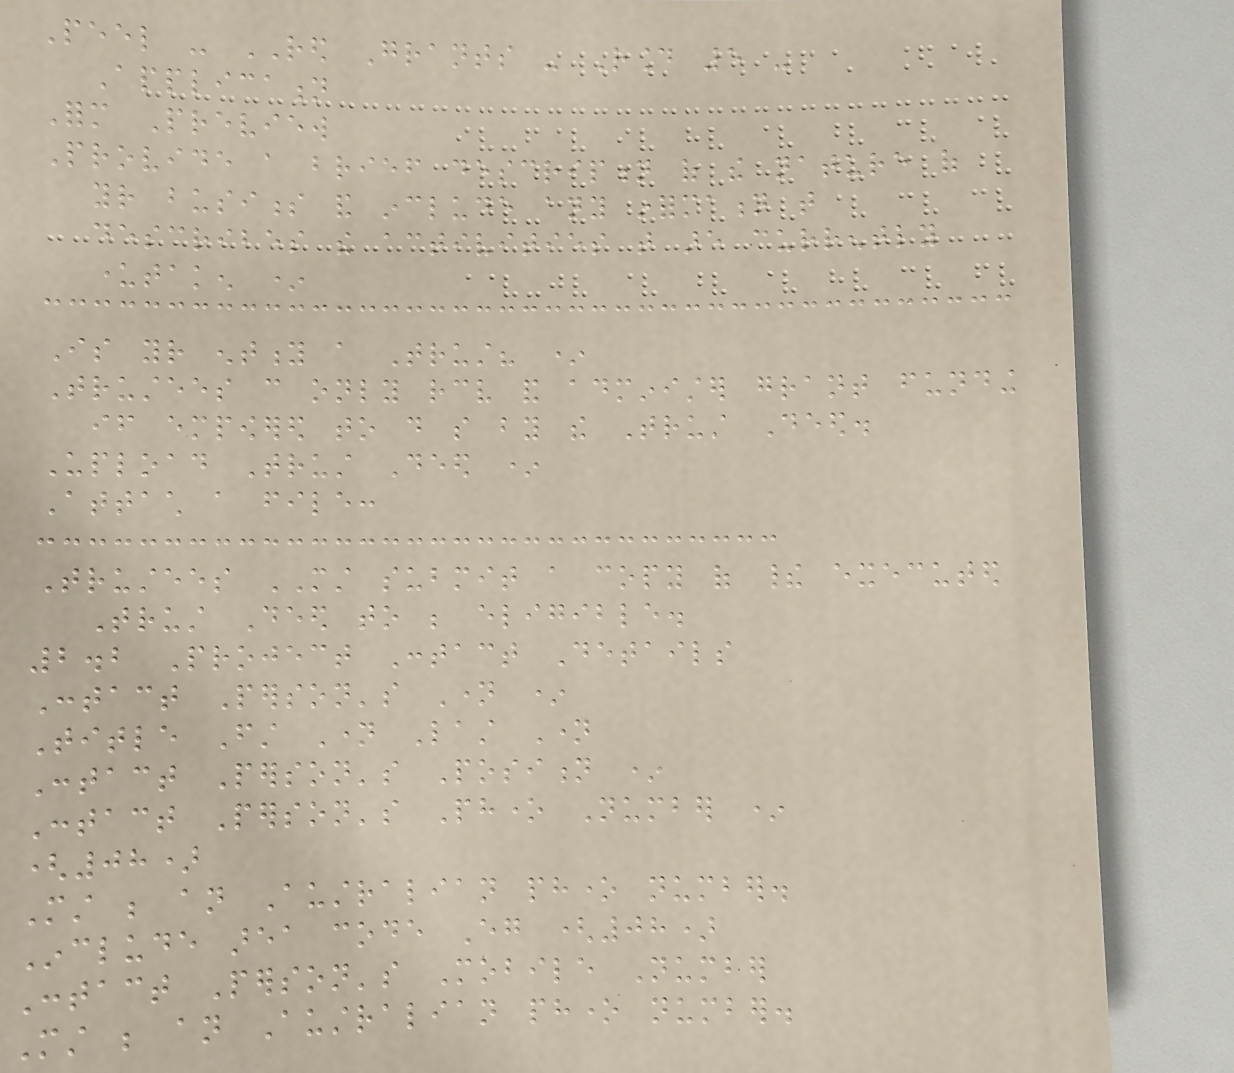Peel - RED Grants - Round 5 -
Application
Form Preview
Provide a brief description of the nature of
your business and include any information that
describes the activities that are currently
undertaken *
Is your entity a Trust? *
Trustees can only receive and administer grant funding
if empowered to do so by the Trust Deed.
Upload Trust Deed *
Attach a file:
Trustees MUST submit a copy of their executed
Trust Deed to be eligible.
2.2 Project Contact Details
Contact Person's Name *
Title First Name Last Name
Contact Person's Position *
Contact Person's Phone Number *
(08)
Must be an Australian phone number.
Include area code Eg (08)
Contact Person's Mobile Number
Must be an Australian phone number.
